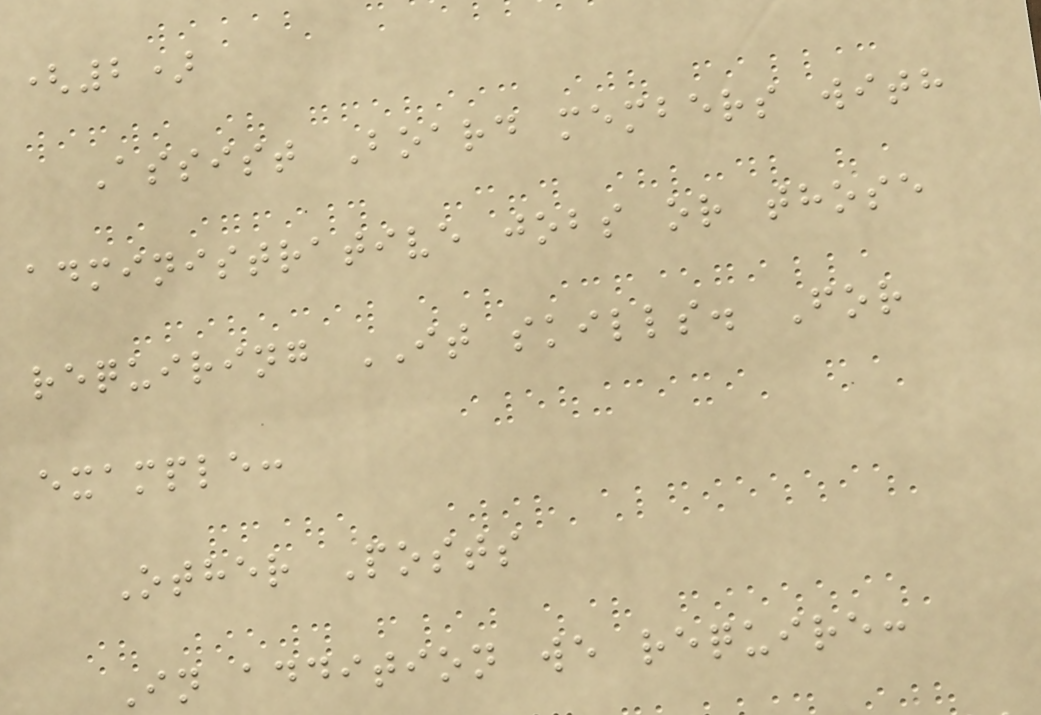(2)
Assist Board members with
administrative jobs or those
requiring IT skills. For
example:
Other Posts
In addition we require:
